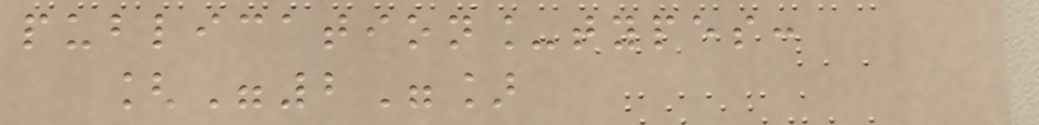publication_types:
["2"]
